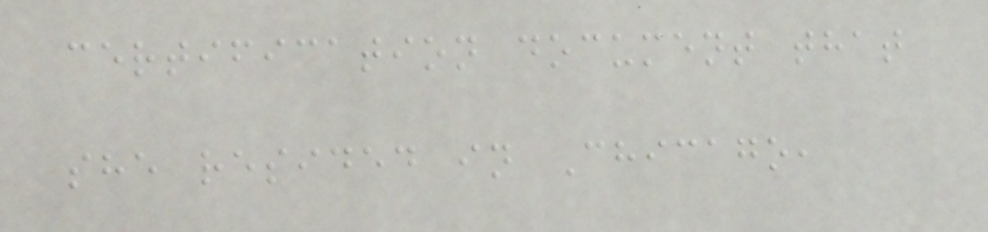certification document that
she resided in Chicago,
